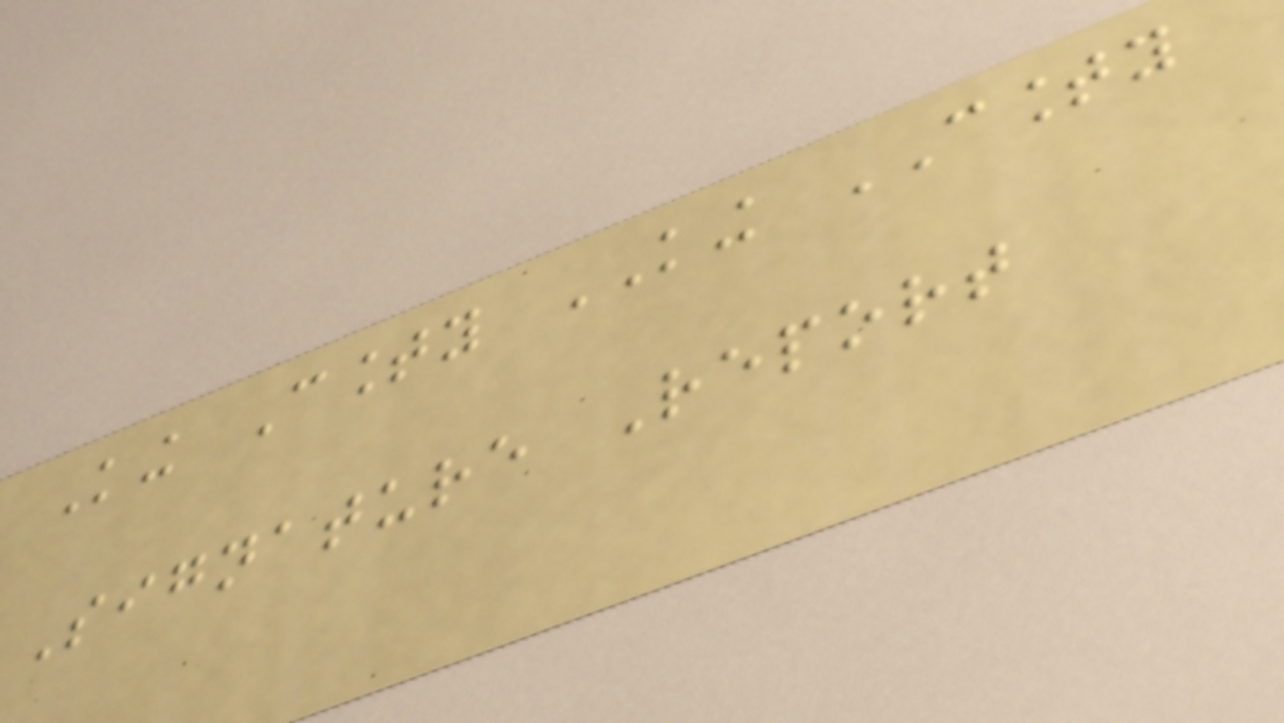King County KING COUNTY
Signature Report
